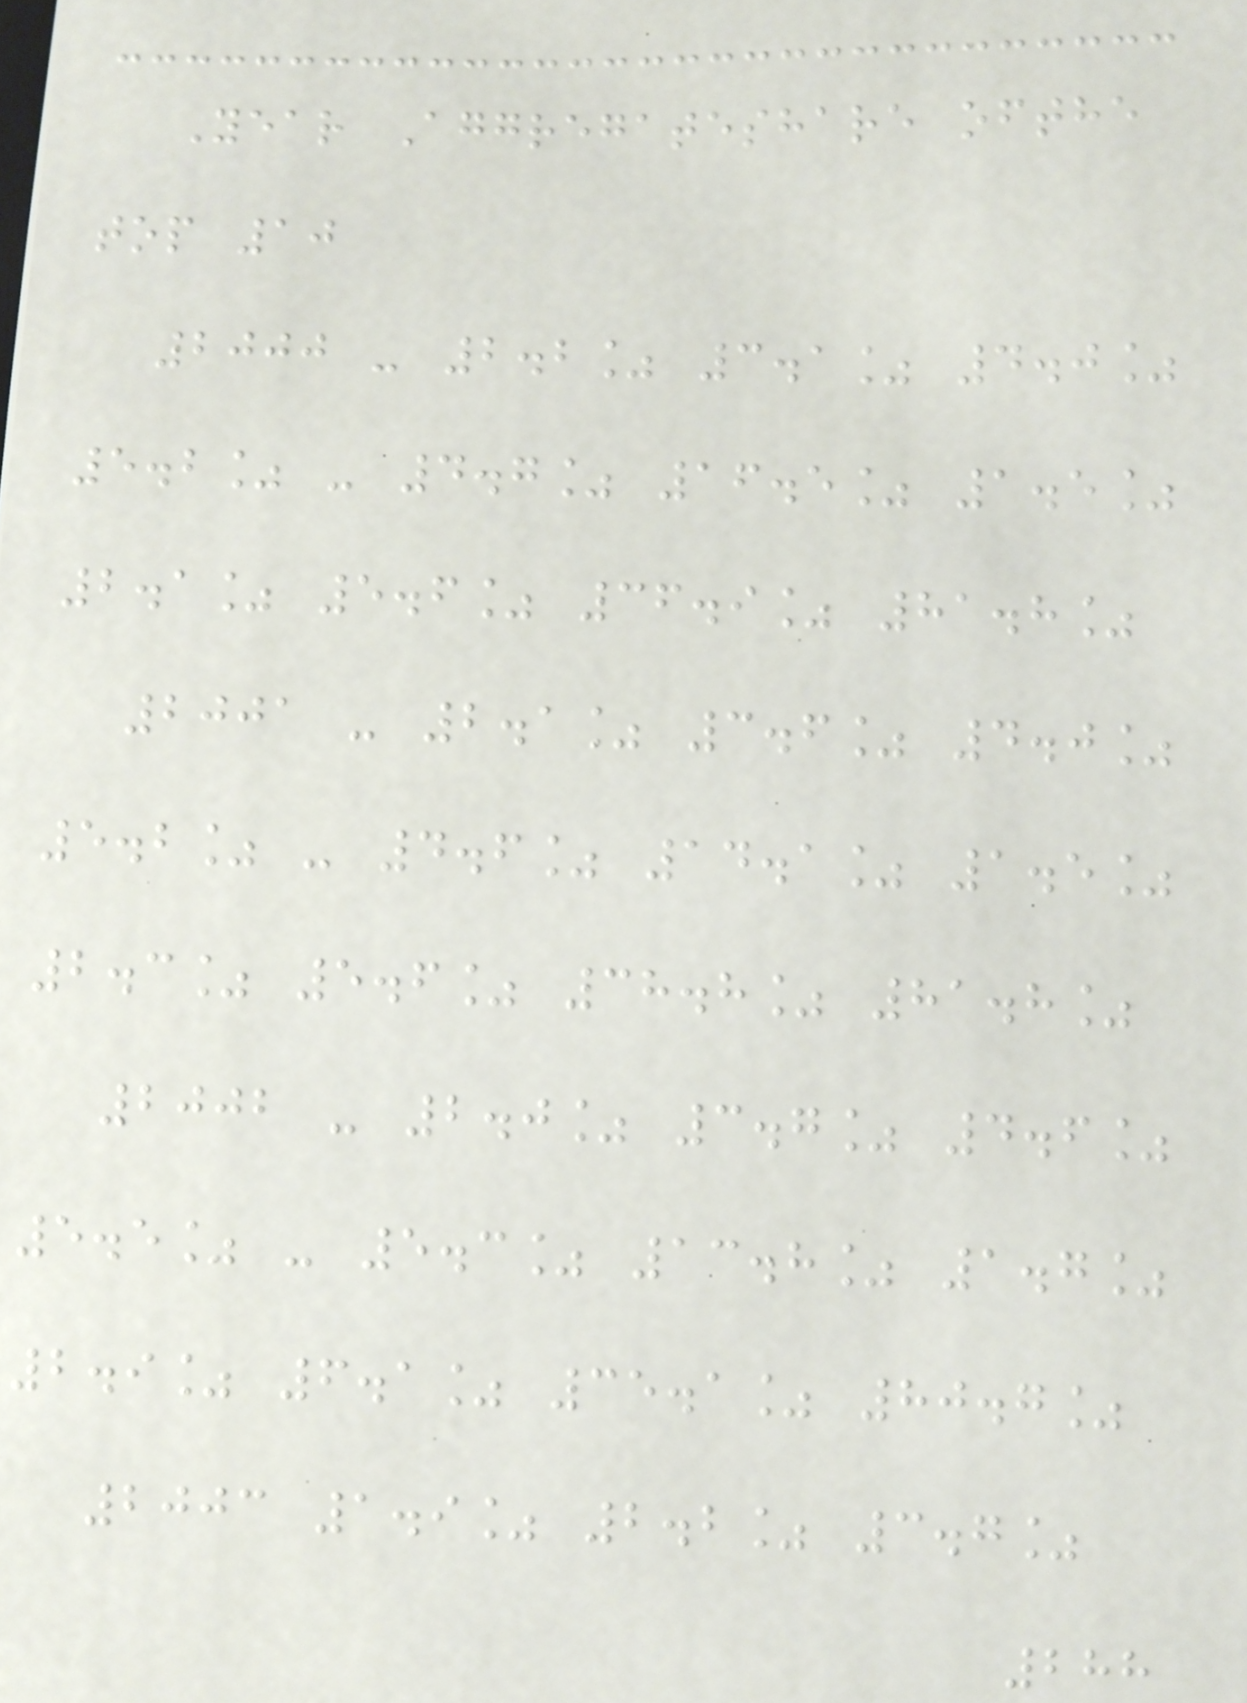Year Aggregateshare ofthe
top 10
2000 - 2.2% 3.1% 4.0%
5.2% - 4.7% 16.5% 1.5%
2.1% 5.6% 36.9% 81.8%
2001 - 2.1% 3.6% 4.0%
5.2% - 4.6% 14.1% 1.5%
2.3% 5.6% 38.8% 81.8%
2002 - 2.0% 3.7% 4.6%
5.5% - 5.3% 13.8% 1.7%
2.9% 6.1% 35.1% 80.7%
2003 1.9% 2.2% 3.7%
288
